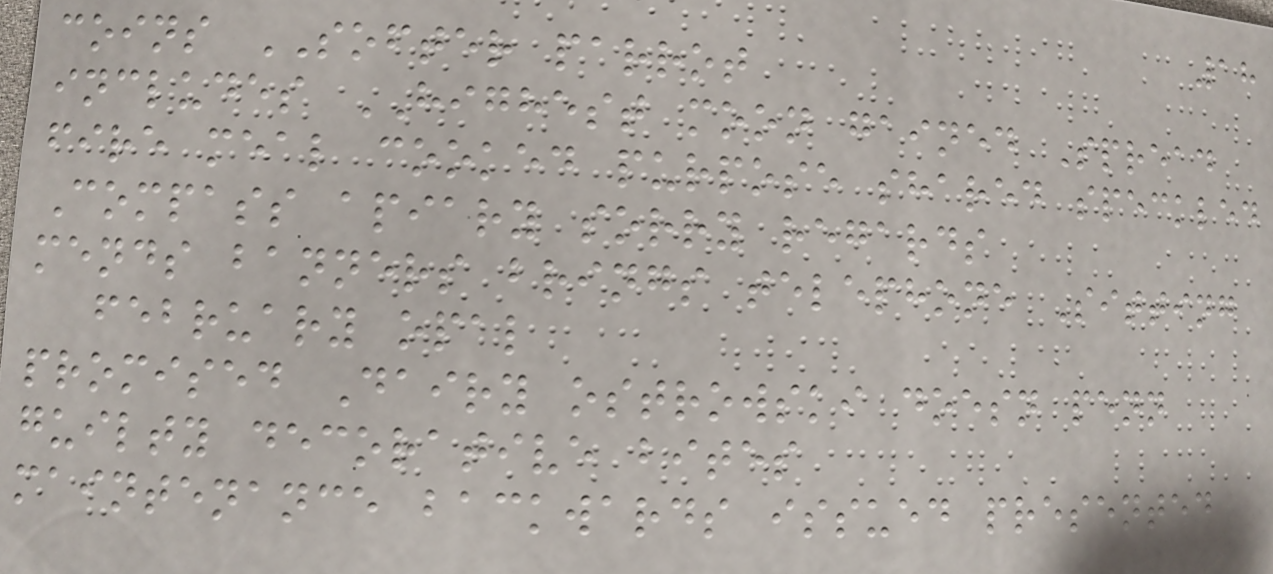18
coins SOFTER parrot
includes HIGHEST moon gained Spread
fire meal cooked purpose shared speckled
Compass apiary sorry regards
mends banners brings telephone Sitting
february opal
promised Dairy ostrowski doesn penn
guilty decorative bites
maintenance backwards issued presented
